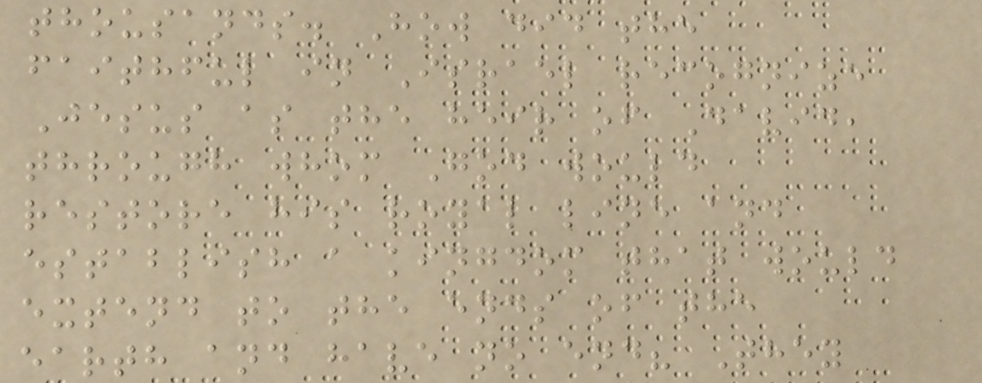thousands. How did the
faithful in Israel recognize
Jesus as the heir of David,
through whom God would
restore his royal line and
establish a kingdom that would
extend to the ends of the
earth and have no end? They
